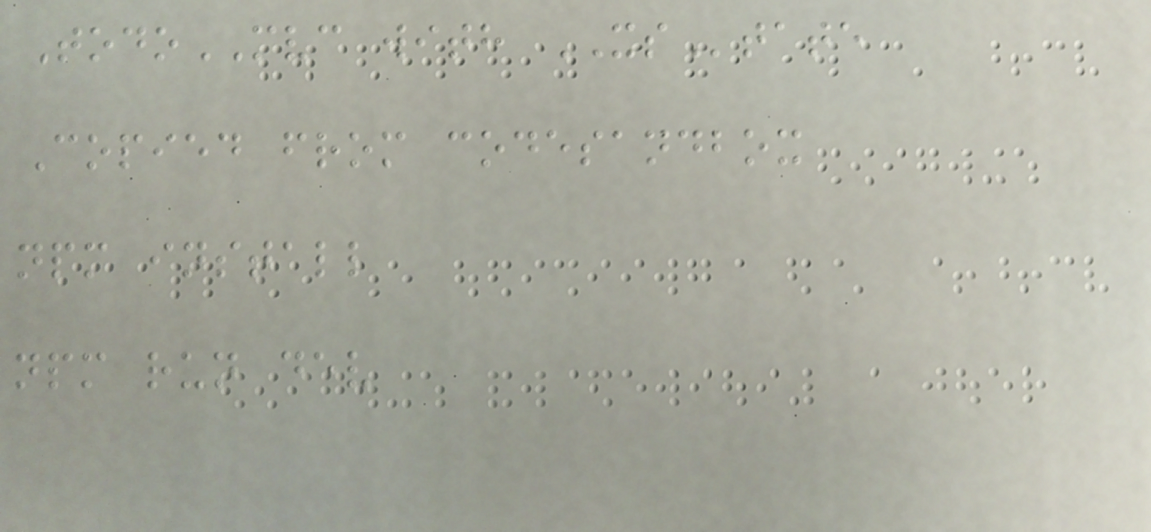TodoMVC with XState
Copied from codesandbox
npm install
npm run dev
